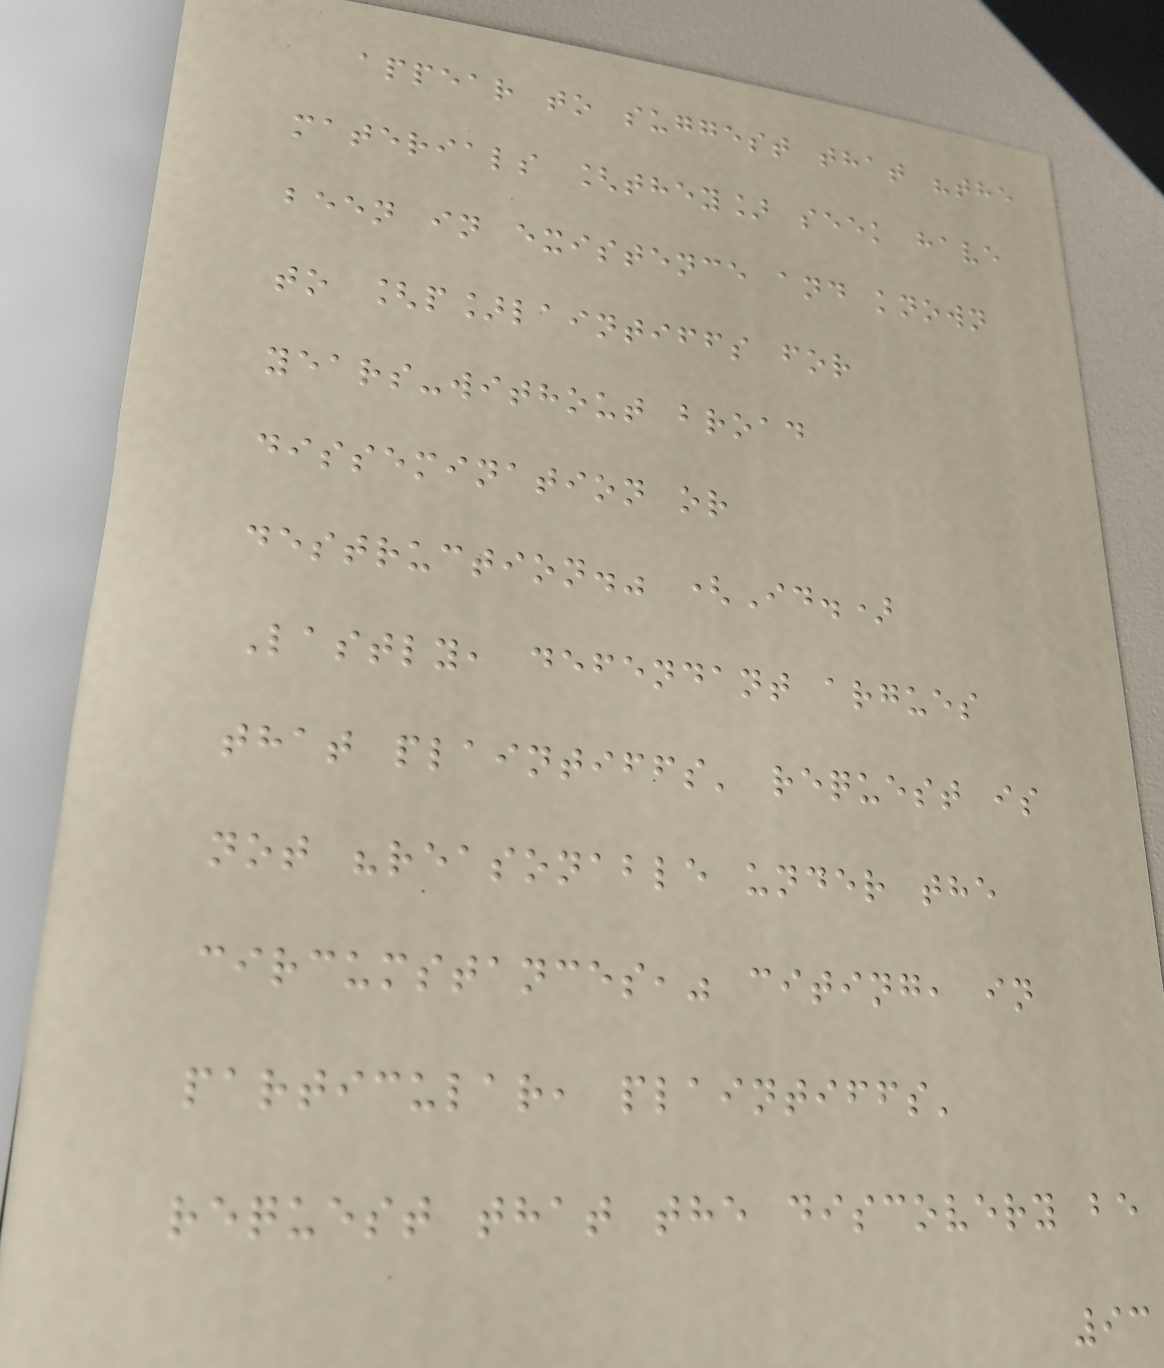appear to suggest that "the
materials [they] seek have
been in existence and known
to [p]laintiffs for
years-without broad
dissemination or
destruction." (Id.)
Lastly, defendant argues
that plaintiffs' request is
not "reasonable under the
circumstances," citing, in
particular, plaintiffs'
request that the discovery be
93
